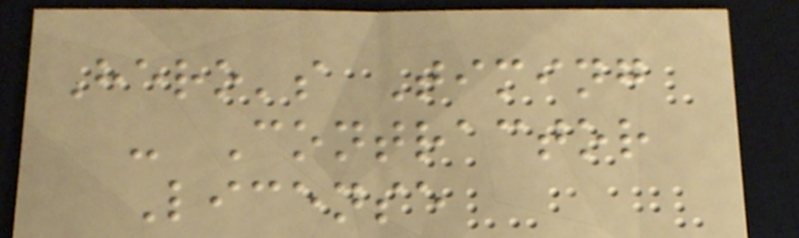Hero's Timing
- Contractor
License
